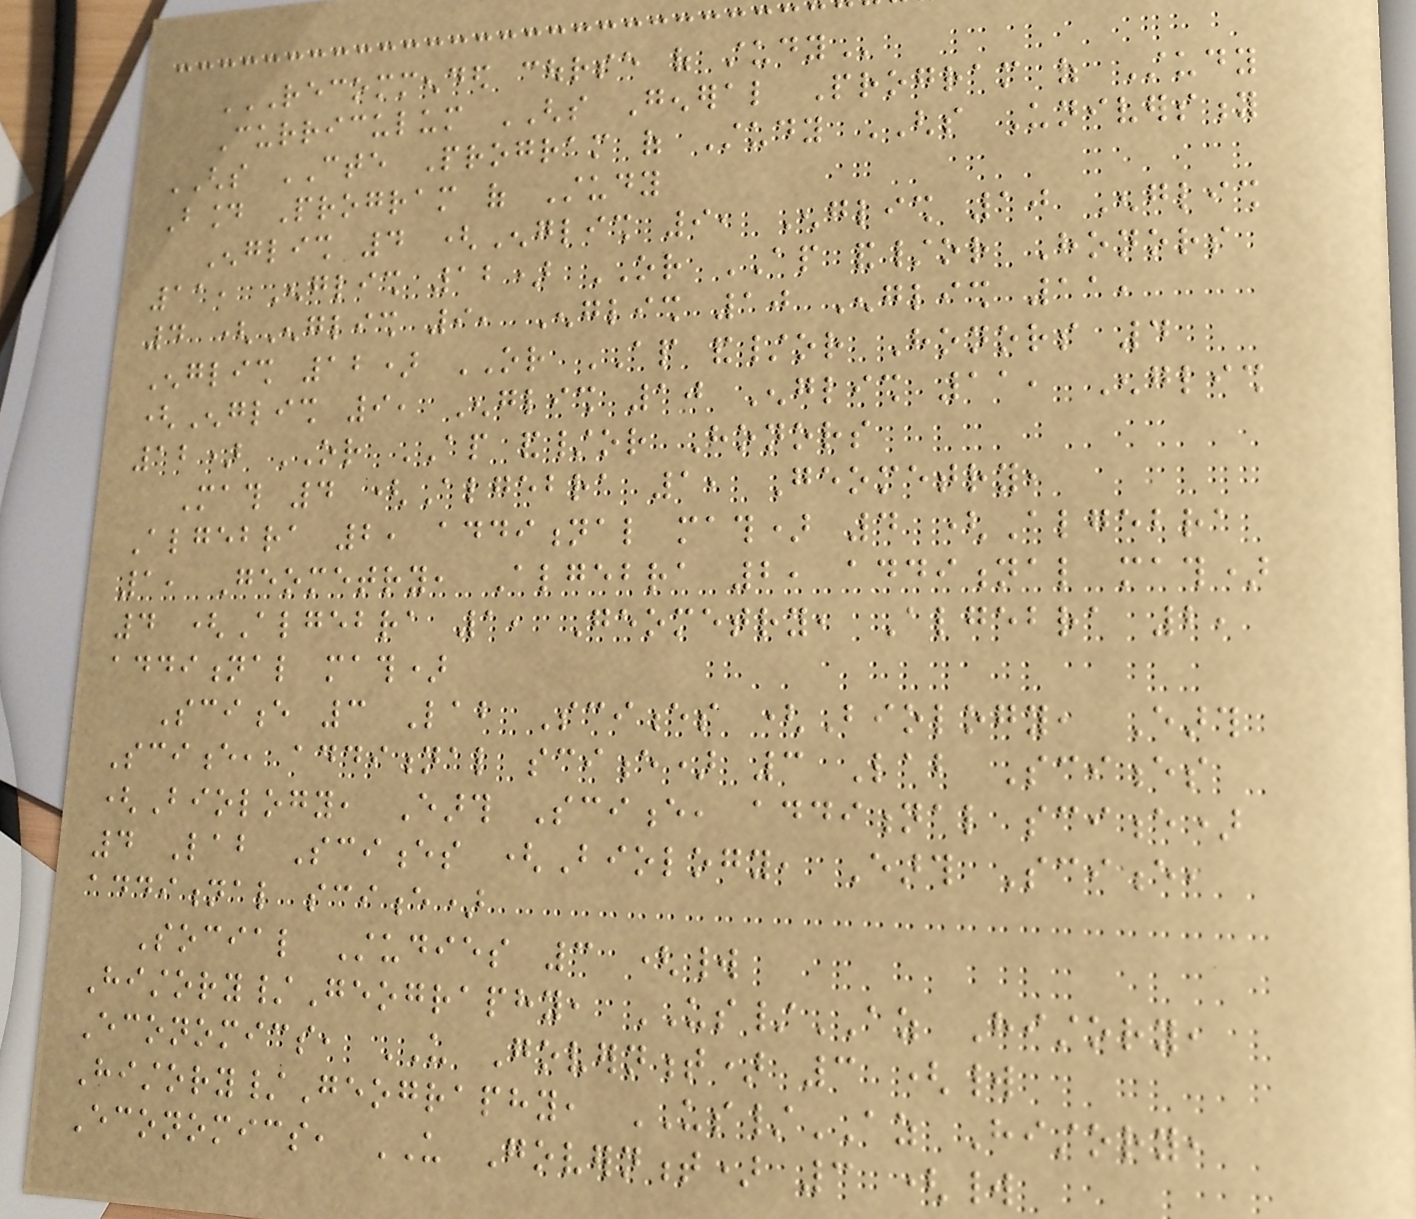RECOMMENDED COURSE OF STUDY
Curriculum GHS General Program of Study
GHS CTE Program of Study GHS University
Bound Program of Study
English 4 (English 9, English 10 English
11, English 12) OR AP and/or Honors
4 (English 9, English 10 English 11,
English 12) OR AP and/or Honors 4
(English 9, English 10 English 11, English
12) OR AP and/or Honors
Math 4 (Algebra 1, Geometry,
Algebra 2, additional math) 4 (Algebra
1, Geometry, Algebra 2, additional math)
4 (Algebra 1, Geometry, Algebra 2,
additional math)
Science 3 Lab Sciences (Biology, Earth
Science, additional science) 3 Lab Sciences
(Biology, Earth Science, additional science)
4 Lab Sciences (Biology, Earth Science,
additional science)
Social Studies 3 (world
History/Geography, US/AZ History,
Economics, US Government) 3 (world
History/Geography, US/AZ History,
Economics, US Government) 3 (world
